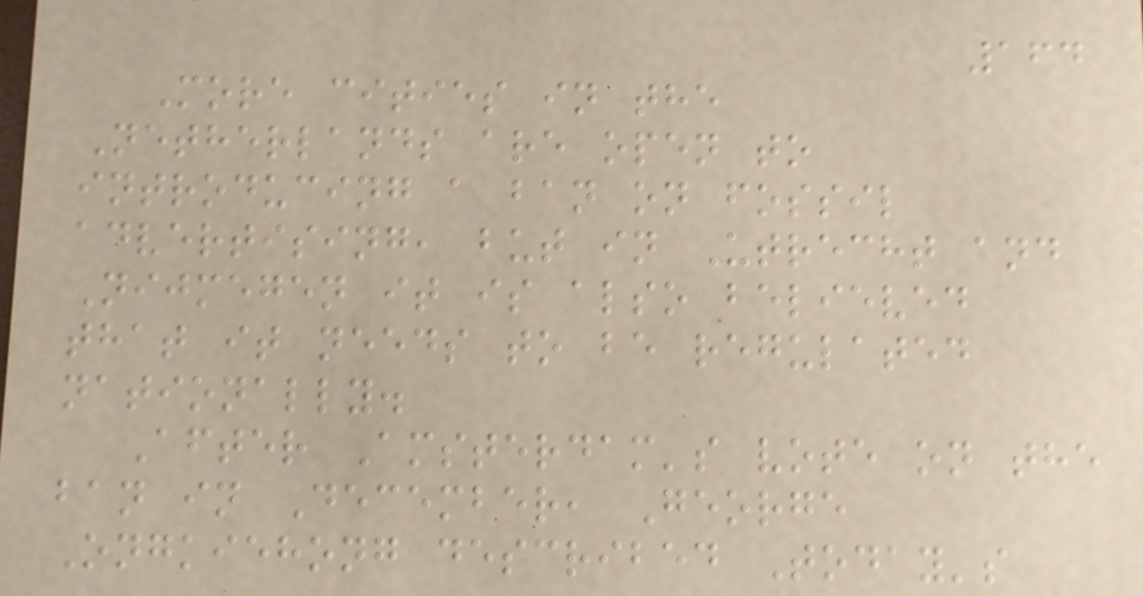164
More cities in the
Netherlands are open to
introducing a ban on fossil
advertising, but in Utrecht and
Nijmegen it is also believed
that it needs to be regulated
nationally.
After Amsterdam's vote on the
ban in December, George
Ongkiehong described Today's
